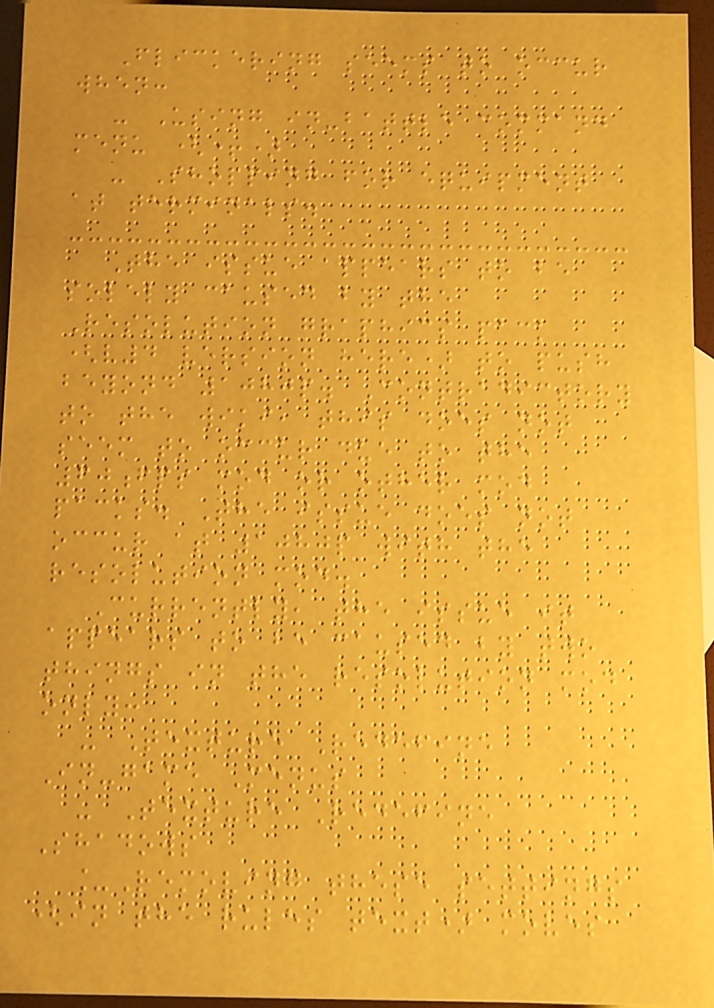Flickering seems to occur
when:
- Using in-battle command
menu (+)
- Shopping for equipment
at terminals.
The issue appears to be
solely caused by the
Resolution graphics pack
(v4 version here) to push
beyond 1080p. Contradictory
to the wiki, this does not
seem to occur due to the
60fps mod or other mod
packs. The issue does not
occur at 1080p with the
resolution mod.
Currently, the issue it
appears to be caused by two
things in the resolution mod
only:
- Texture Redefine
In-game Menus
- Texture Redefine
Shadows
_Removing these settings
(in the rules text) moves
